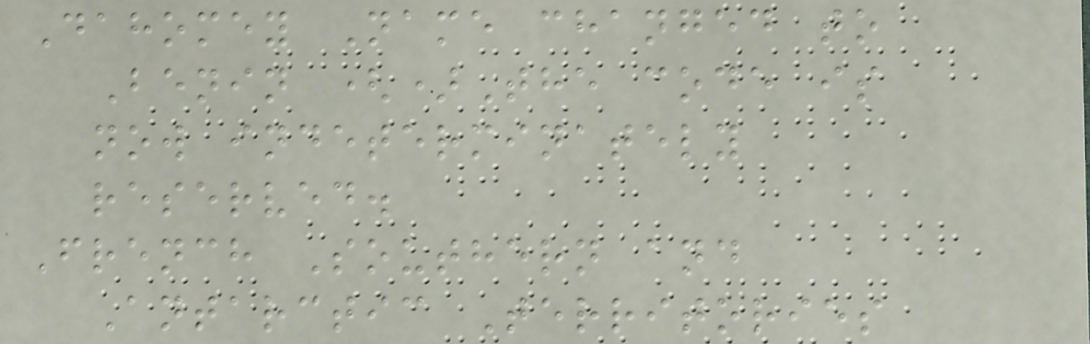Dahomey Name changed to
Benin ()The code is
now indeterminately
reserved.
French Southern and
Antarctic Territories
